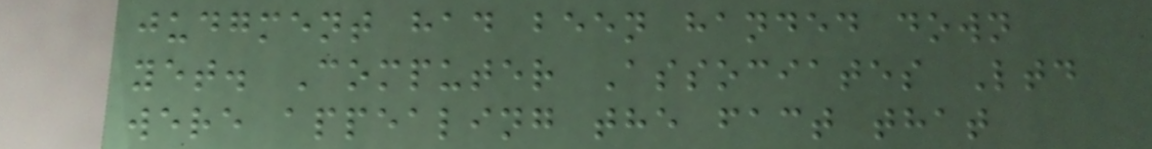judgment had been handed down
yet. Computer Associates Ltd
were appealing the fact that
